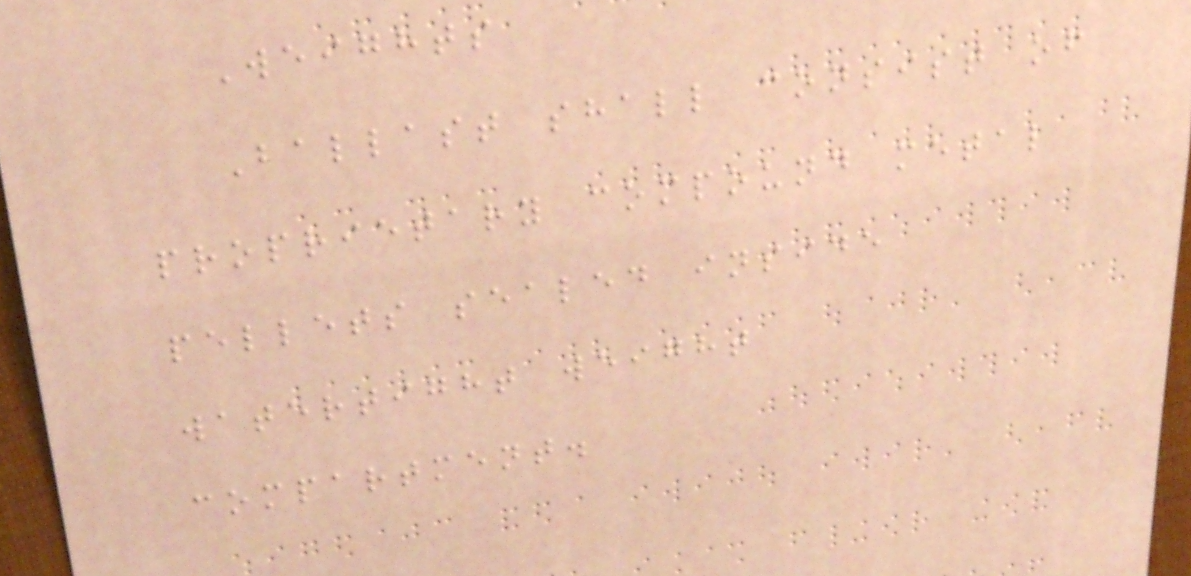Weights
Ballast shall consist of
proprietary compound metal
pellets sealed inside
watertight weight
compartment.
